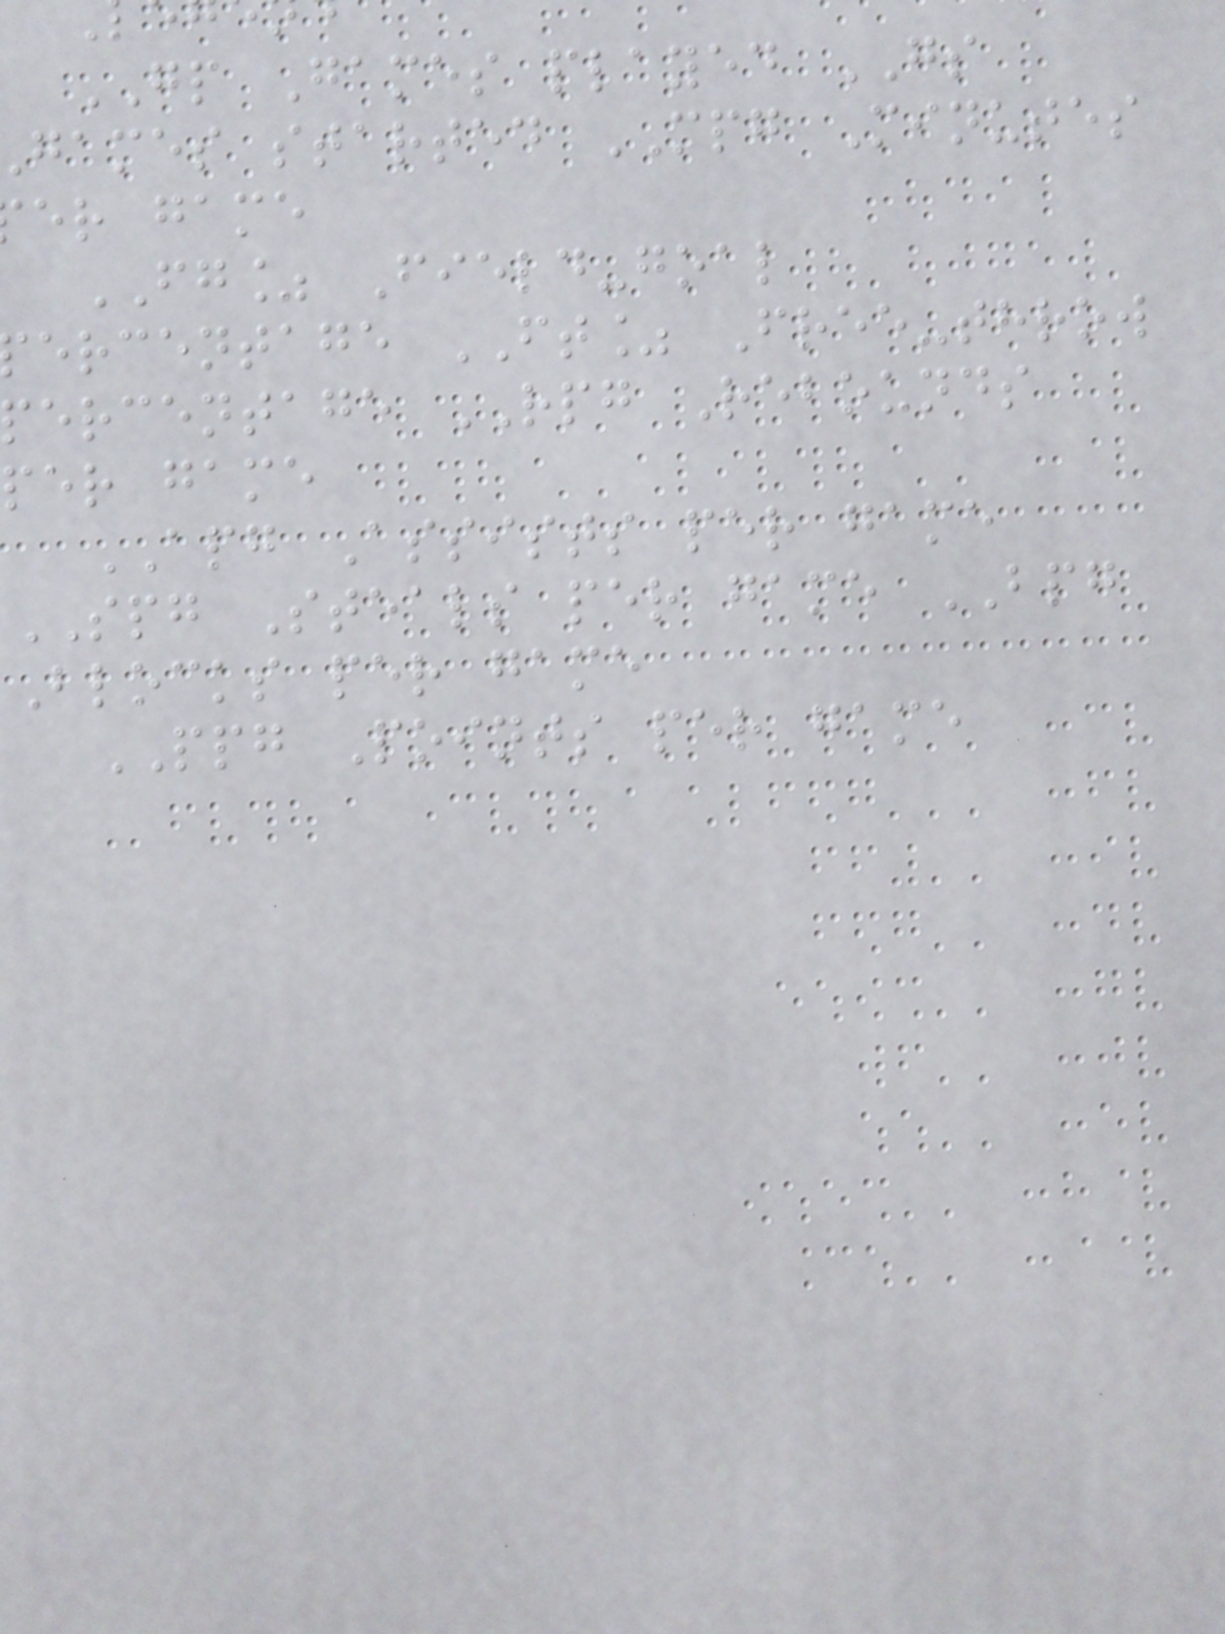GP Games played GS
games started MPG Minutes
er game
FG% Field-goal
ercentage FT% Free-throw
ercentage RPG Rebounds
per game
APG Assists per game
SPG Steals per game BPG
Blocks per game
PPG Points per game
